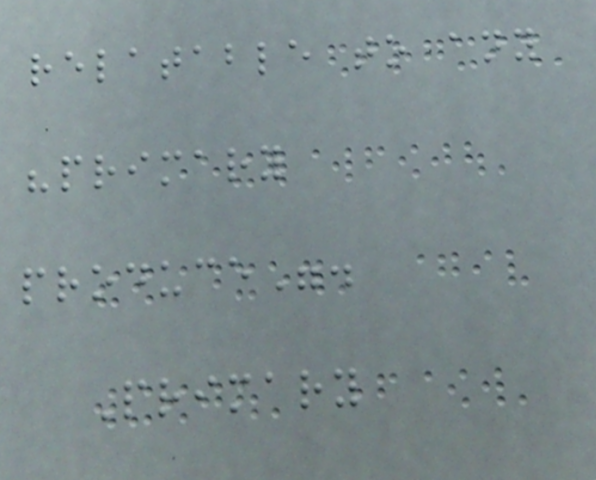relatable to any
"primary
produce".
Primary
